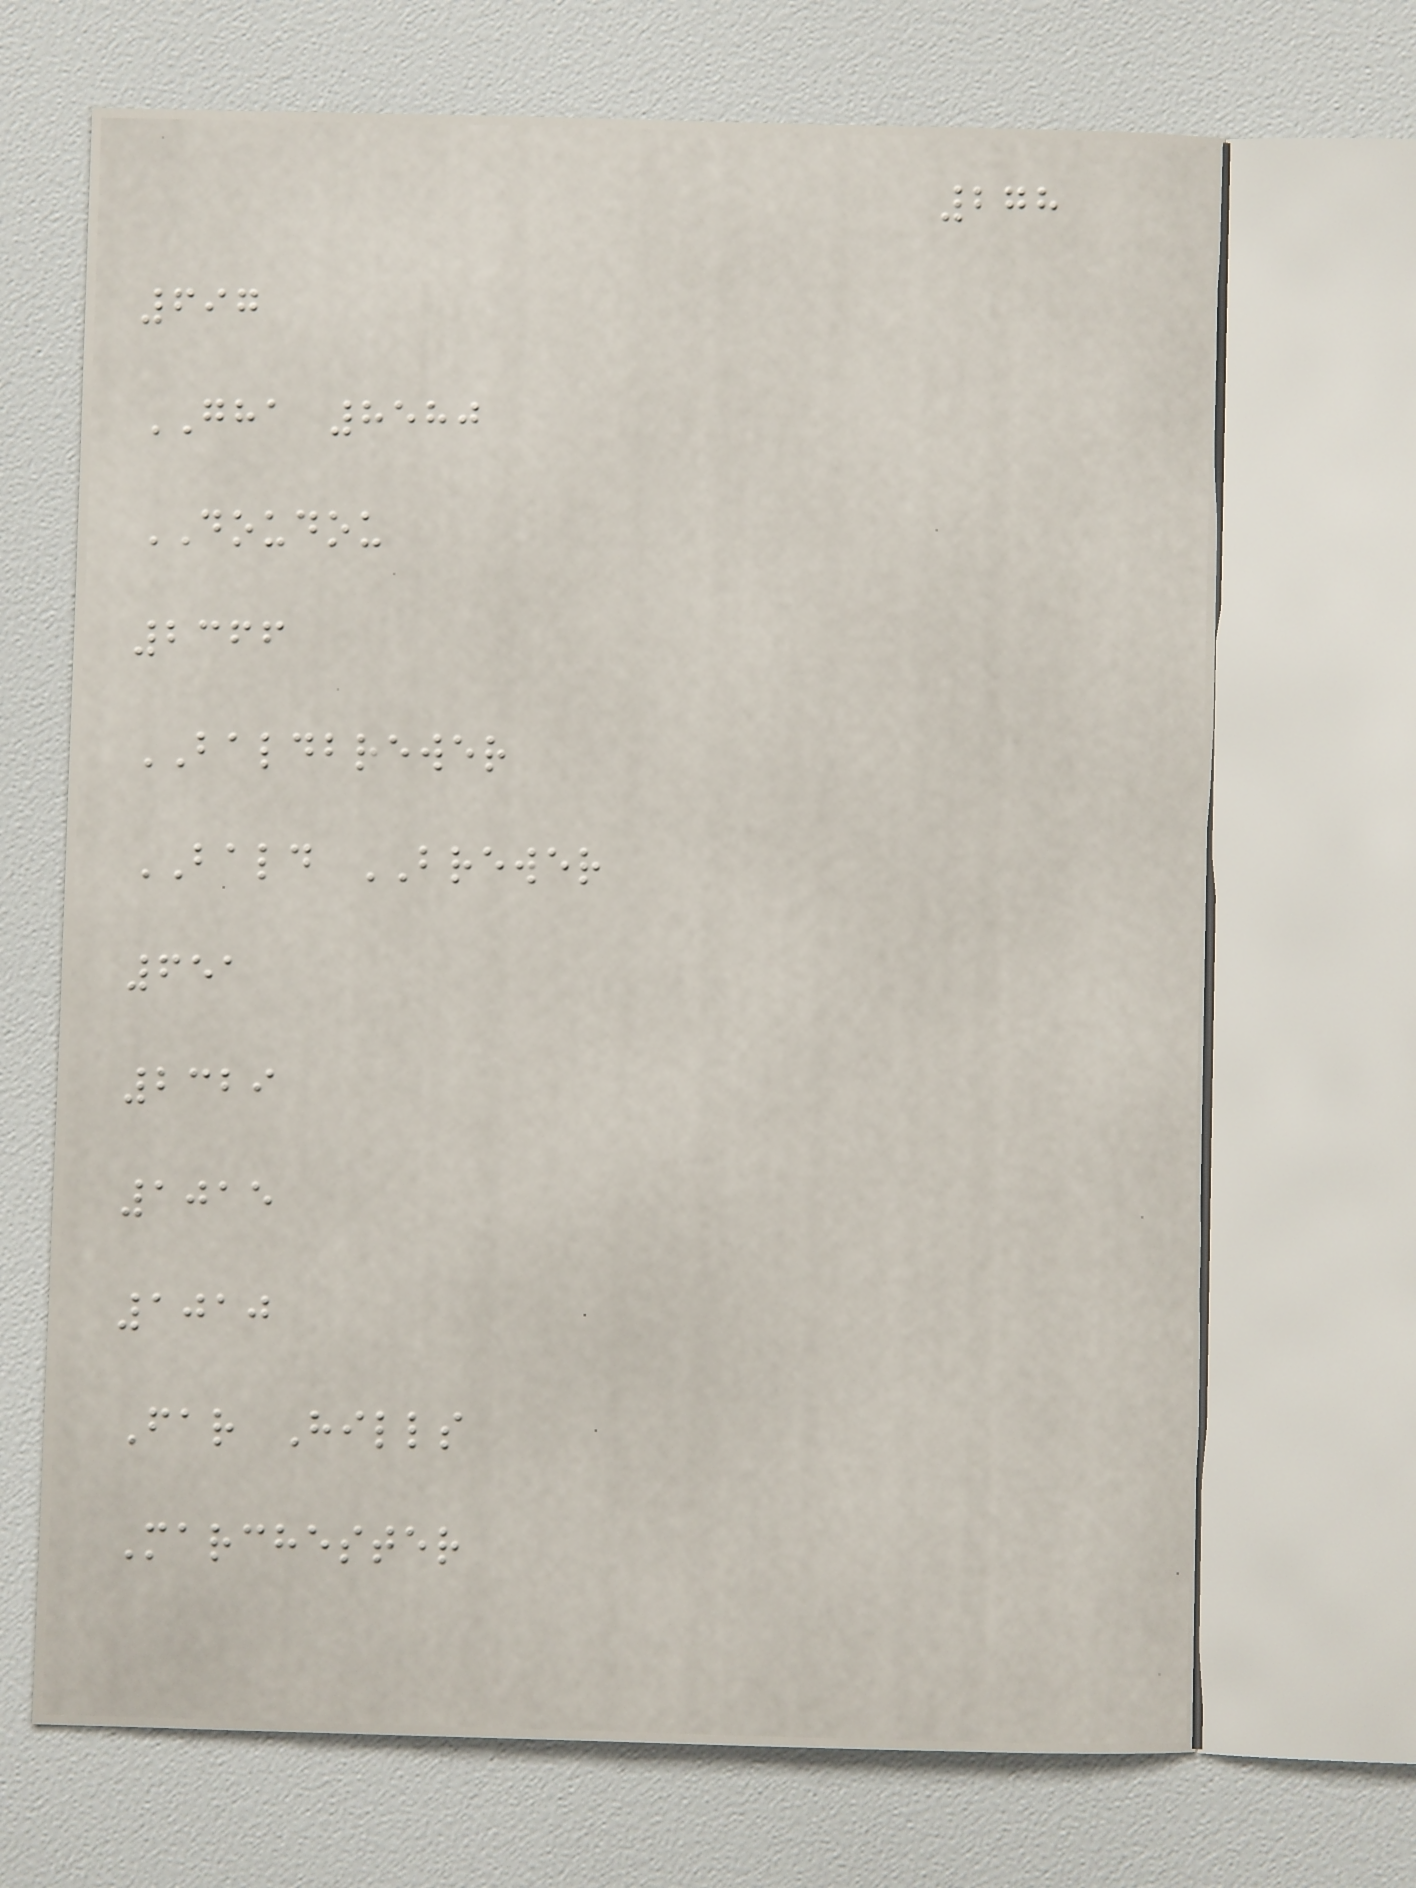278
697
GHA 8580
DOUDOU
2366
BALDBREWER
BALD BREWER
651
2329
1015
1010
Far Hills
Marchester
